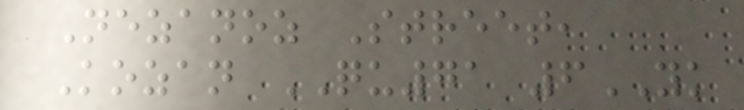Nezanoz Street,
Kozan QU71 6YK
